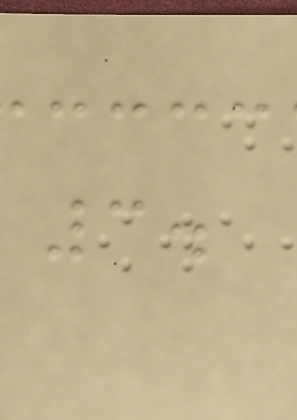3.
